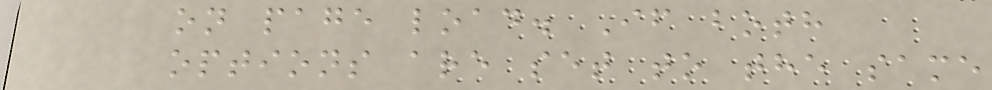on page load. If both
options are set to the same
